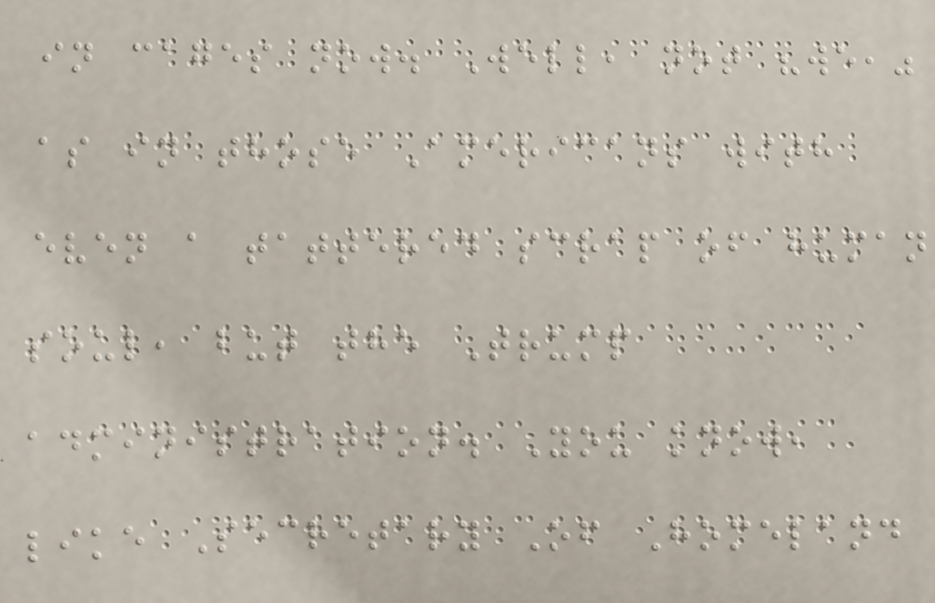in cages now. Well, not "we,"
as in those Americans with
even a tattered scrap of human
soul, but the Trump
administration. You know,
like Secretary Of Homeland
